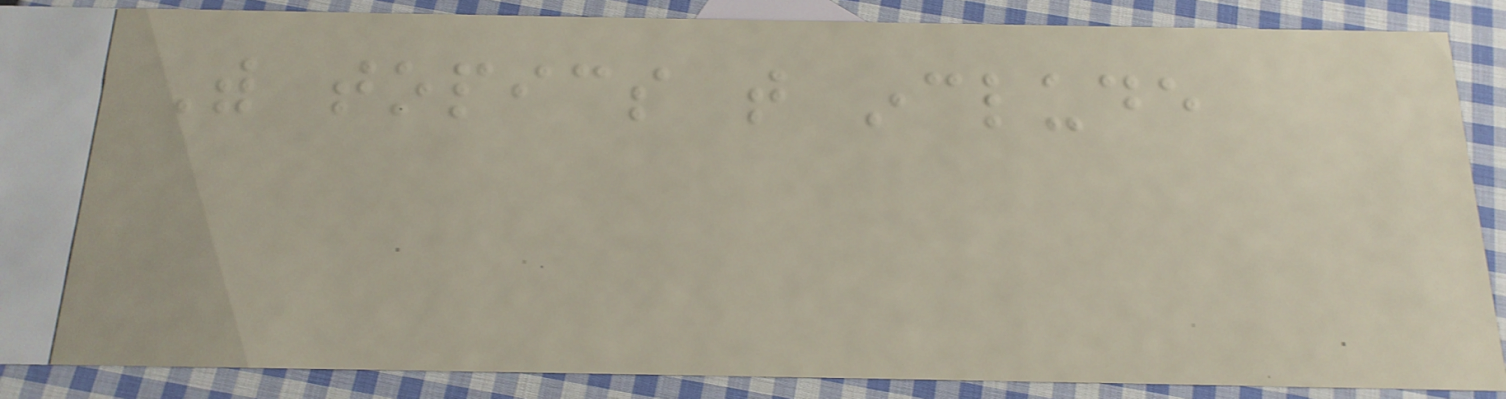With topics that include
